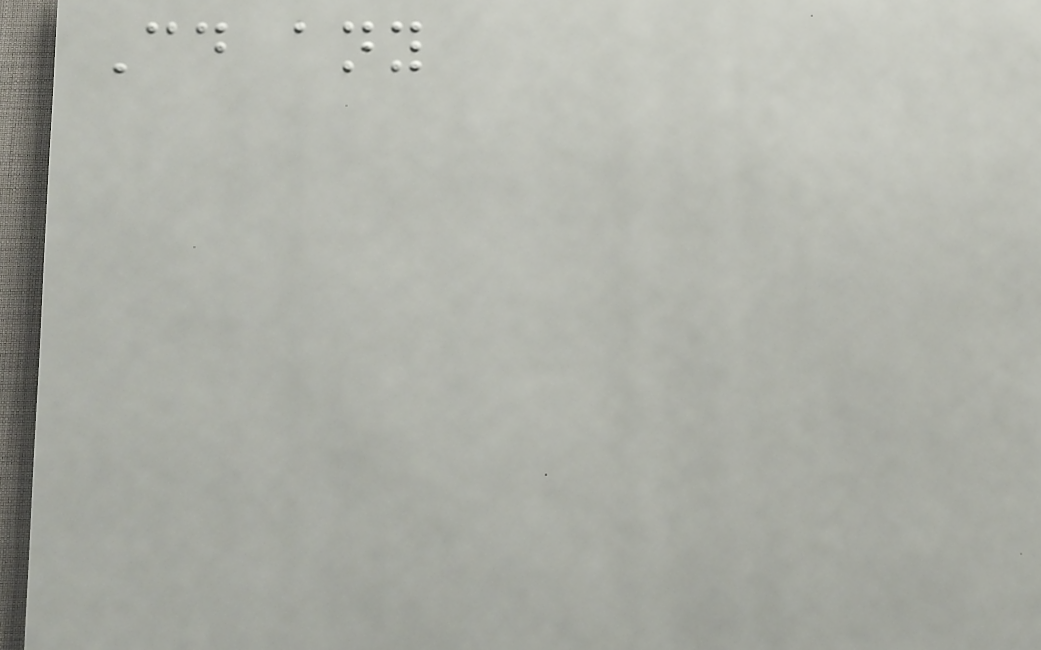Could any
